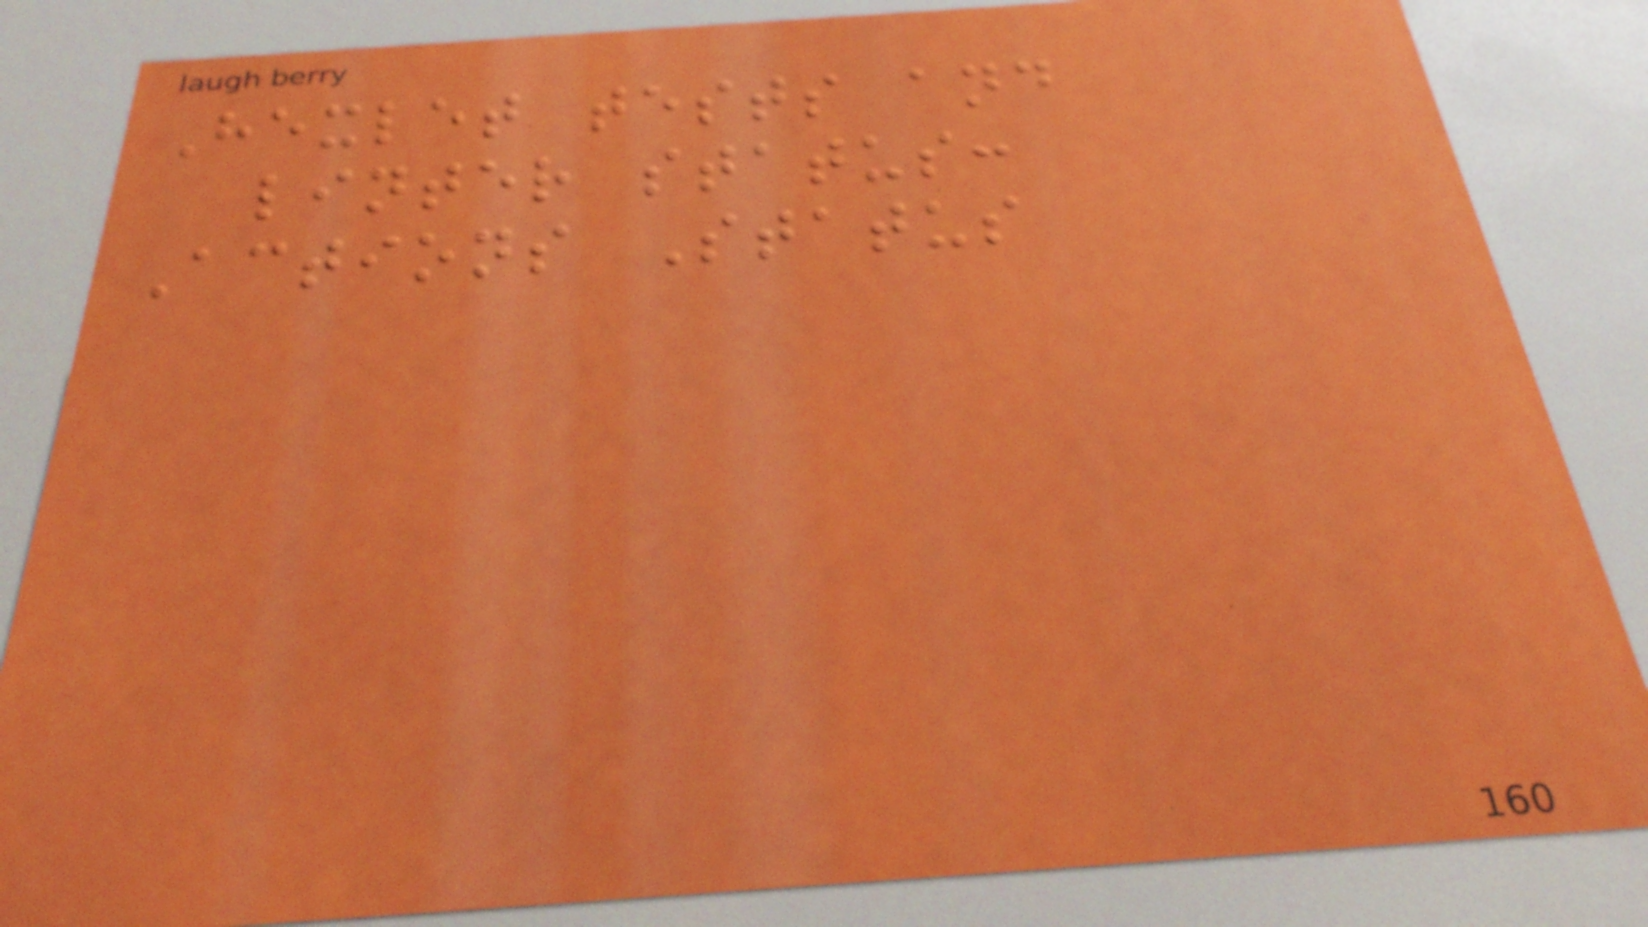Hexlet tests and
linter status:
Actions Status
